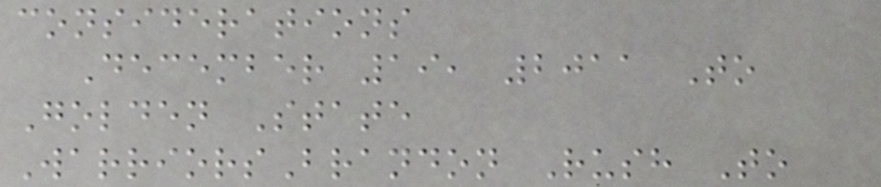considerations
December 19, 2011 To
Golden State
WarriorsBrandon Rush To
